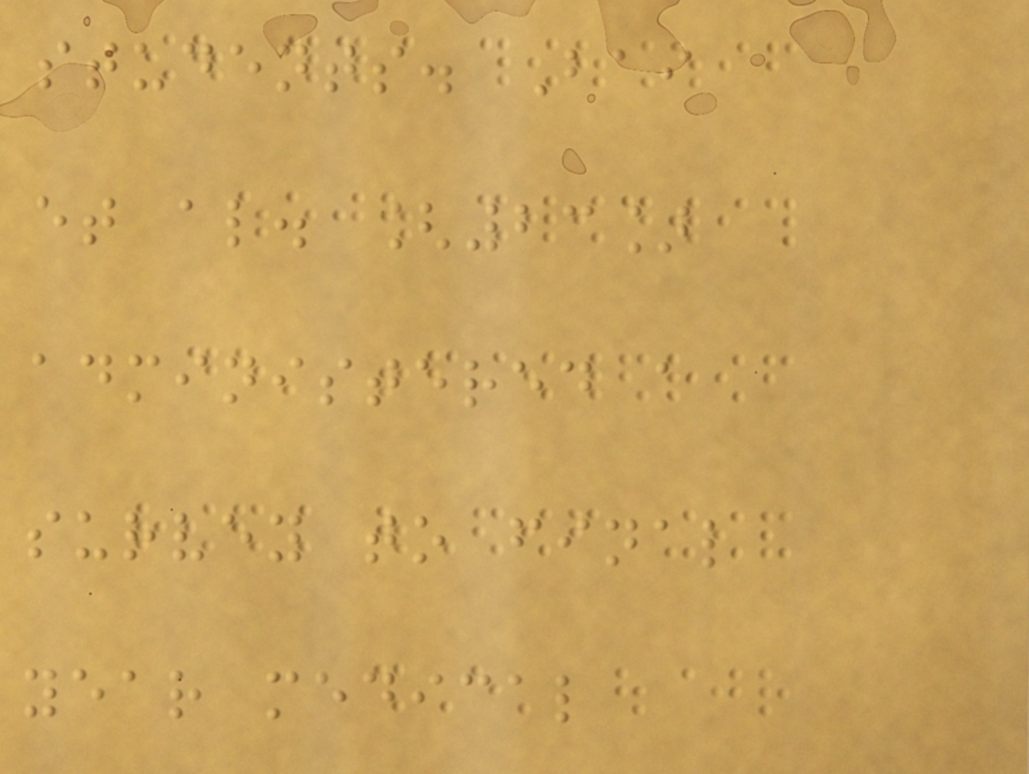students. Bai
et al. [23]
administered a
survey to final
year medical
